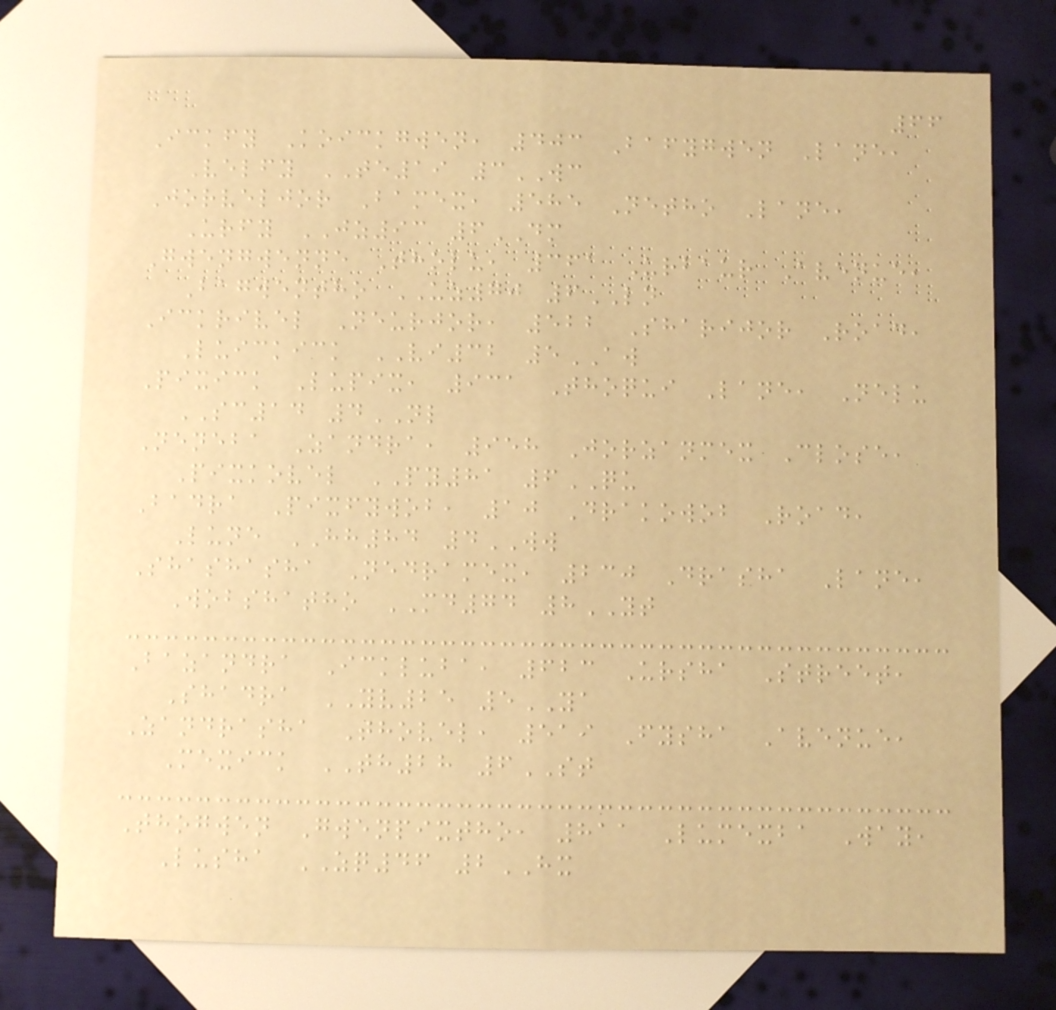66
Ickfy Koickgwen, 403 Bafygwen Lane,
Velfy TE19 3WC
Jorveljor Bamex, 585 Netho Lane,
Urfy JZ93 6DM
Gwengwenne Tholu, 361 Urbaur Avenue,
Bagwentho UZ70 6LN
Ickrivel Neurjor, 522 Sharijor Road,
Luickick VI32 5AW
Pixick Lupix, 931 Thoqui Lane, Nelu
SC14 4NL
Neneba Zandra, 958 Jorzanmex Close,
Pixkovel PY81 6QU
Badra Pixfywob, 10 Drakowob Road,
Lune HH84 4WW
Shashasha Nedramex, 230 Drasha Lane,
Wobshatho MD74 8YT
Bazandra Ickluba, 623 Ursha Street,
Shadra YV25 5YA
Zandrasha Thovel, 519 Fysha Avenue,
Mexick TH28 6ST
Thogwen Gwenpixtho, 811 Lumexba Way,
Lusha ZQ46 2HX
